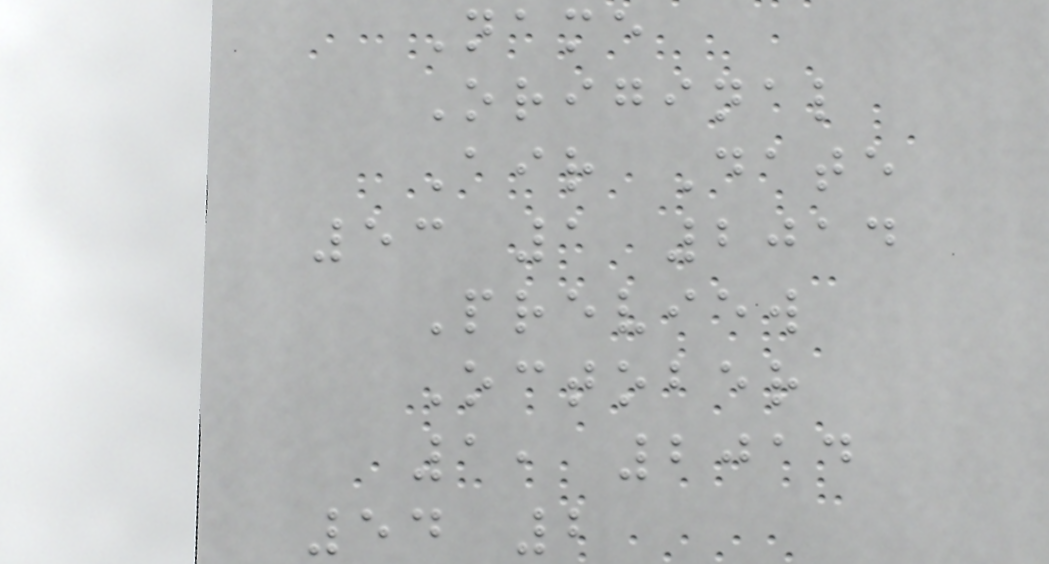Name
Original
Air Date
53 1 2014
Preview
October
1, 2014
54 2
